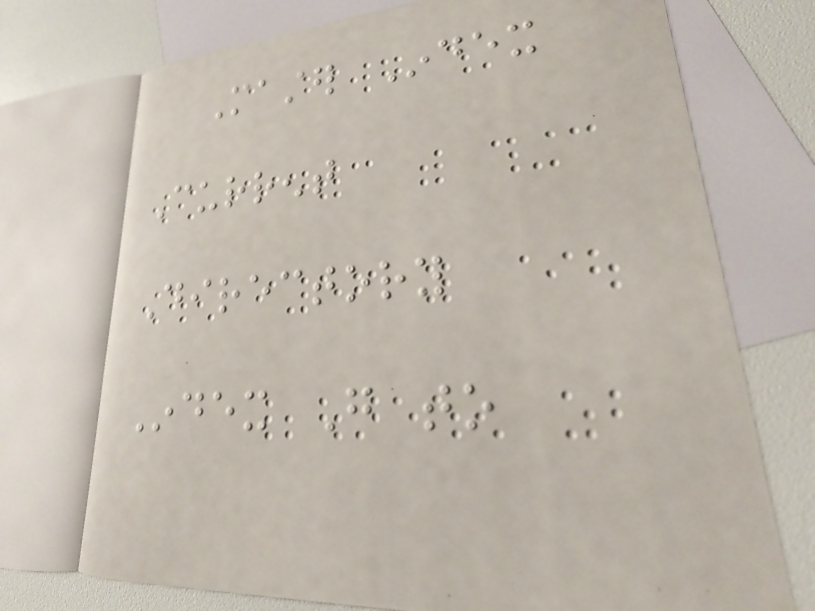Master Index
Current
Directory
Index Go to
